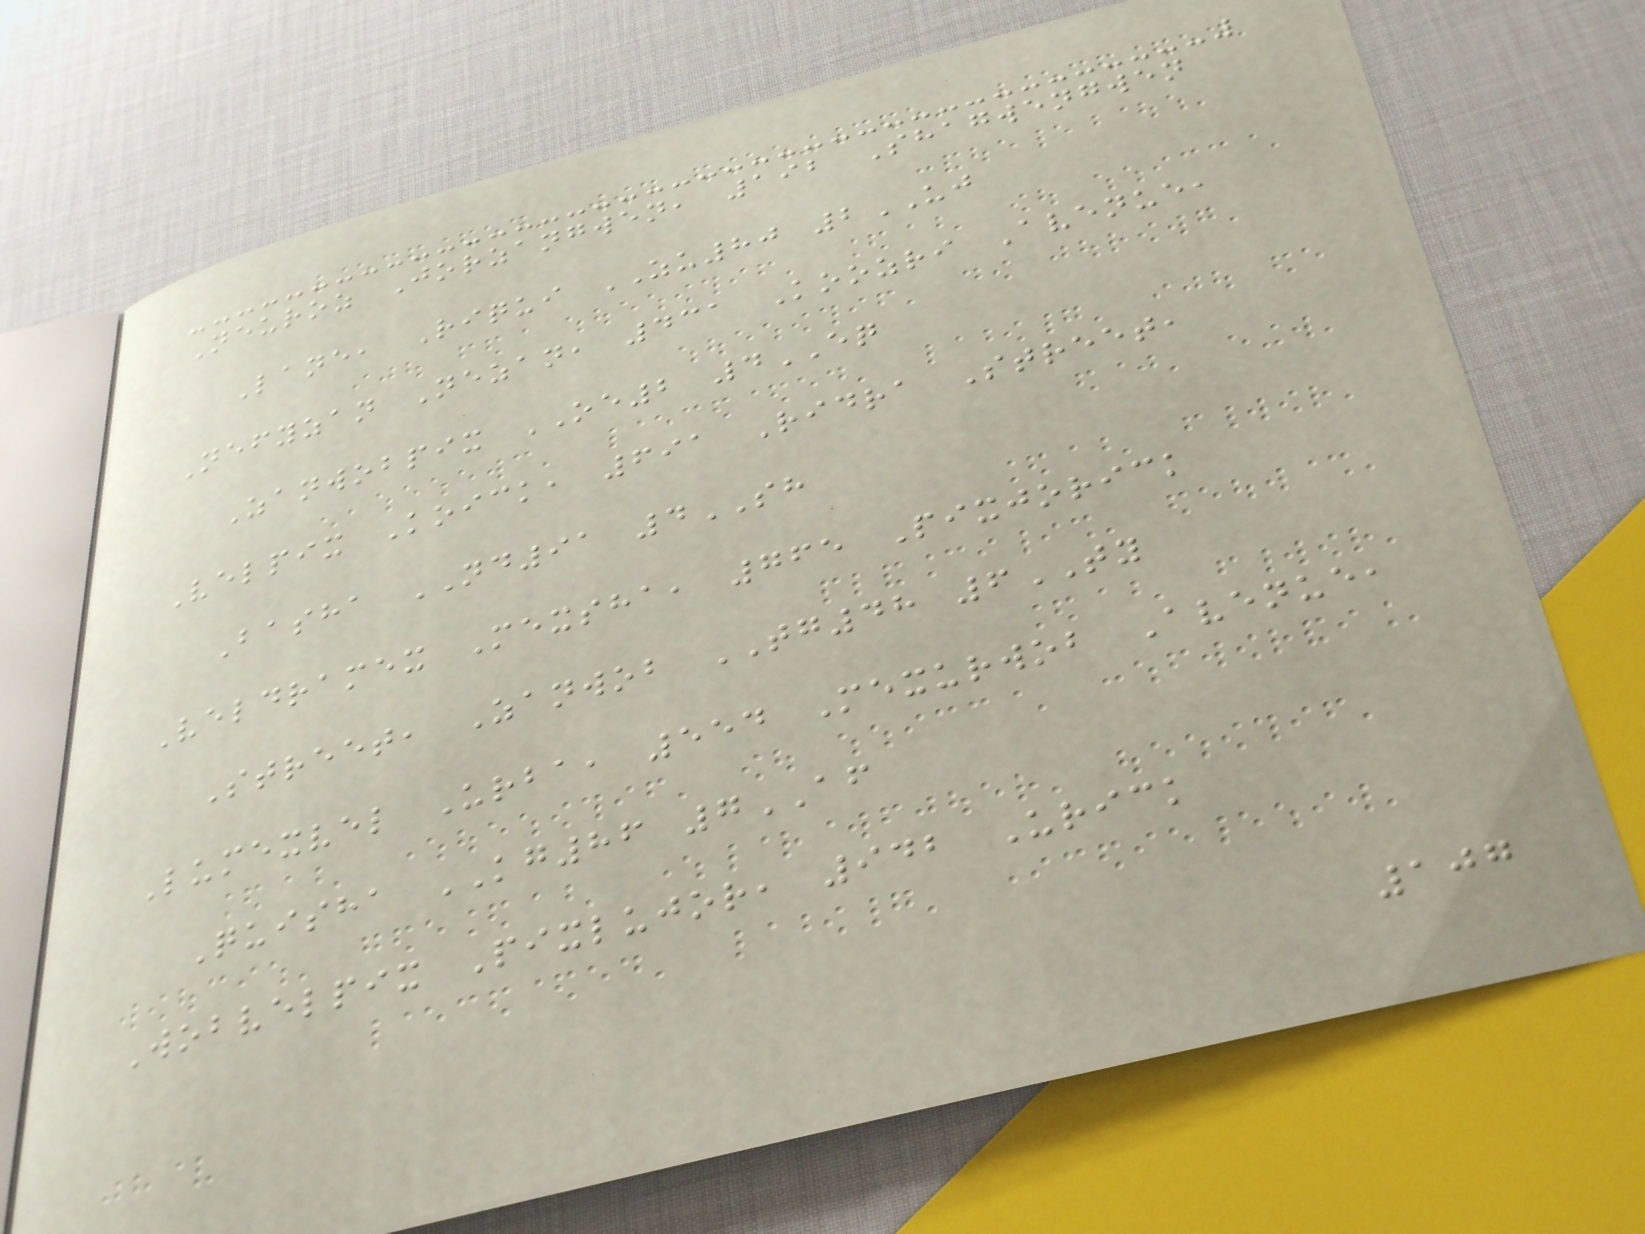Neuroz Jorzangwen, 192 Shagwengwen
Lane, Riqui ZU80 2UJ
Nefyzan Nezan, 431 Koozri Avenue,
Zanwobpix OE2 4EQ
Velpix Koick, 691 Ridra Street,
Basha ND91 4SH
Veldramex Mexsha, 765 Pixjorick
Street, Zanwob TG48 6TY
Lumexvel Urba, 554 Mexurwob Avenue,
Quisha KG86 7AF
Wobvelpix Pixlujor, 942 Urick
107
